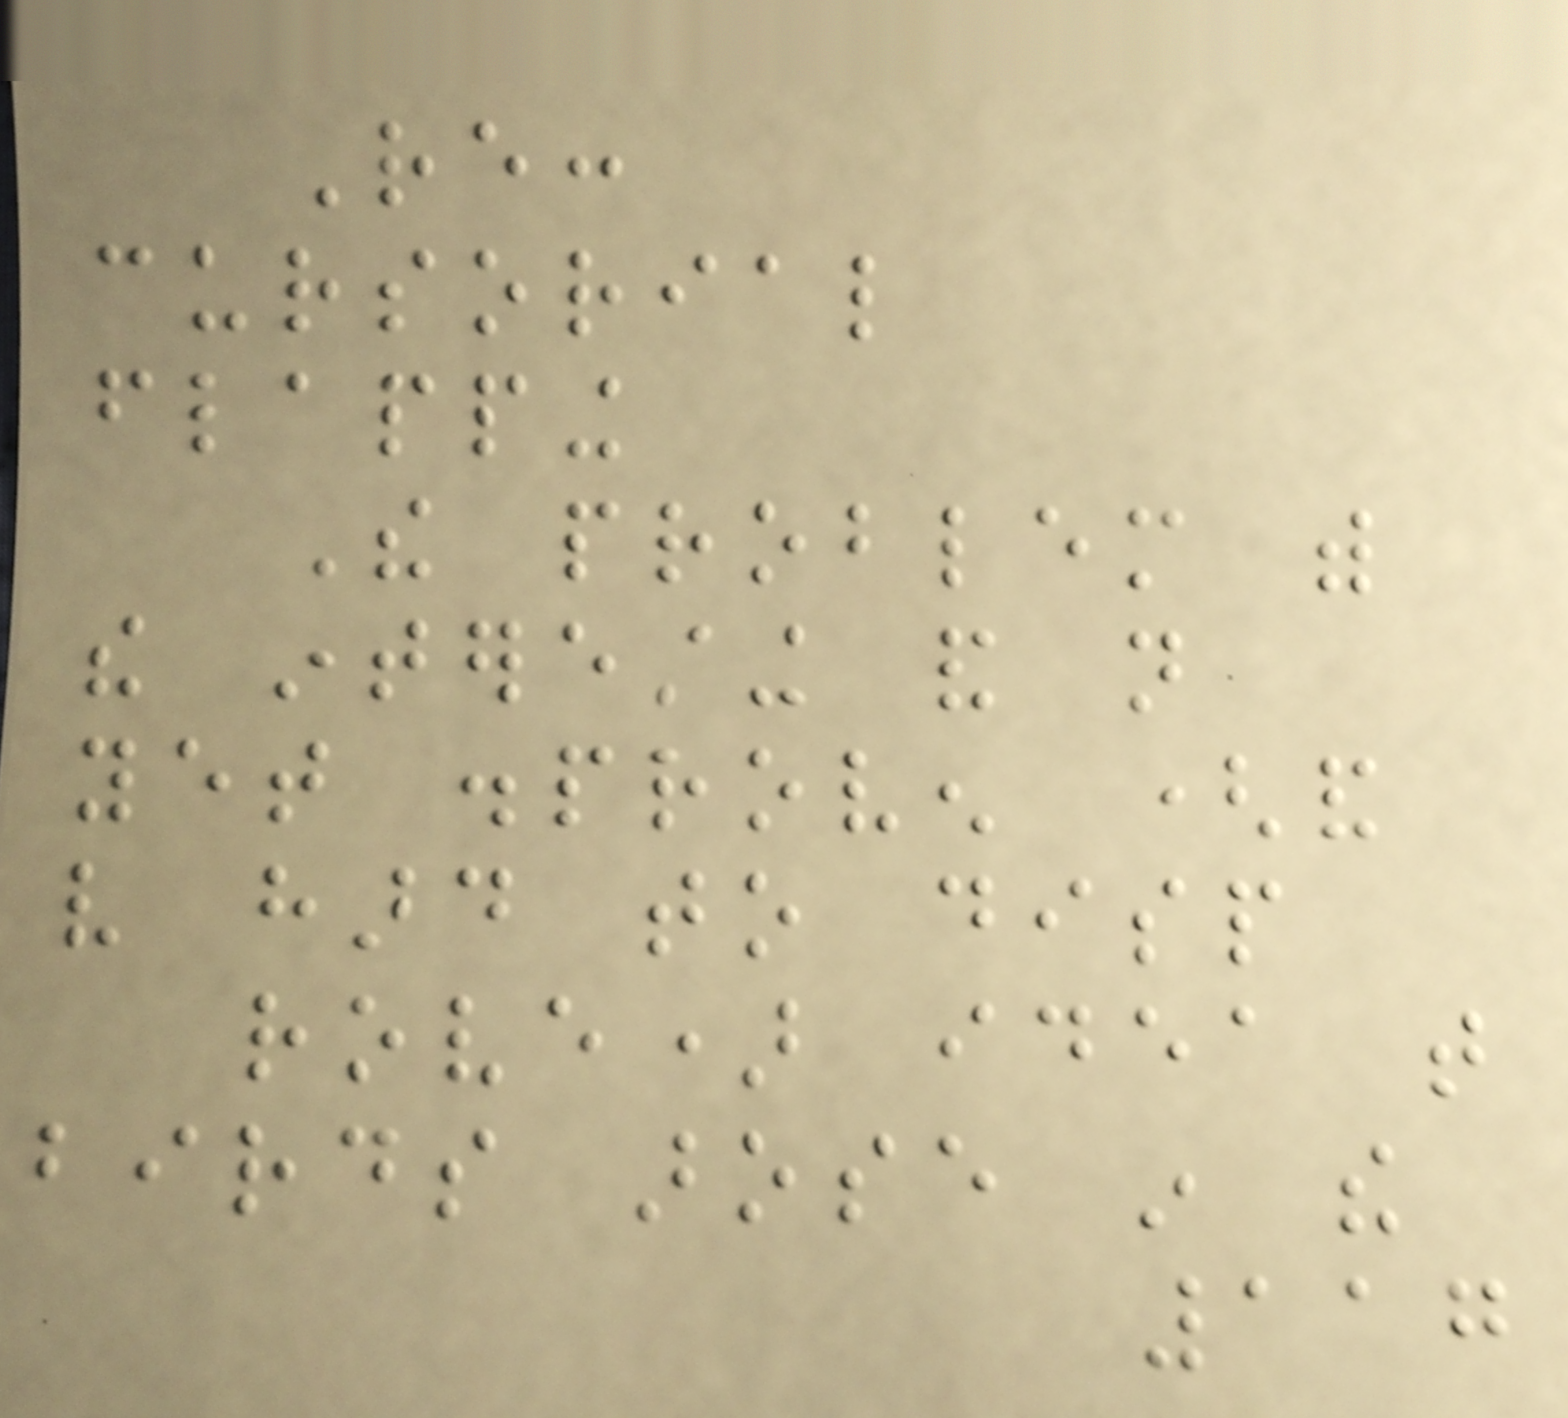Re:
cursorial
flapping
The problem with
the interesting and not
yet disproven (and
very hard to disp
rove) idea that
birds arose in the
117
